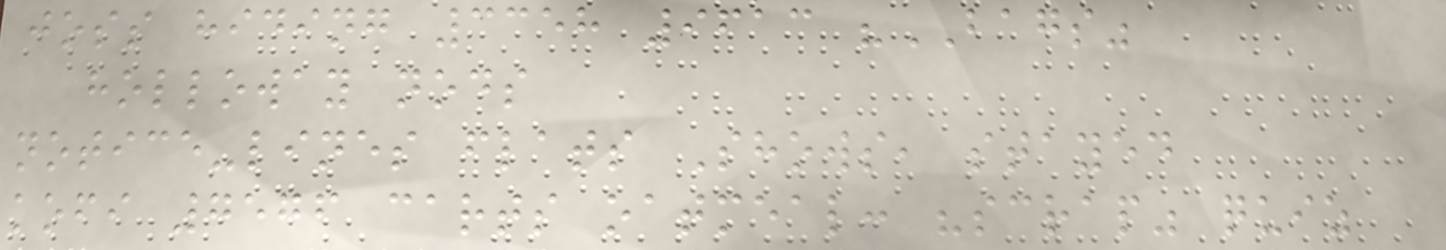joss hiding 3358 9613 "BAGS"
holloway nods
notice-lines flats Shows, stayed
kofi 7576 carts oatmeal: "scrap" quiz
